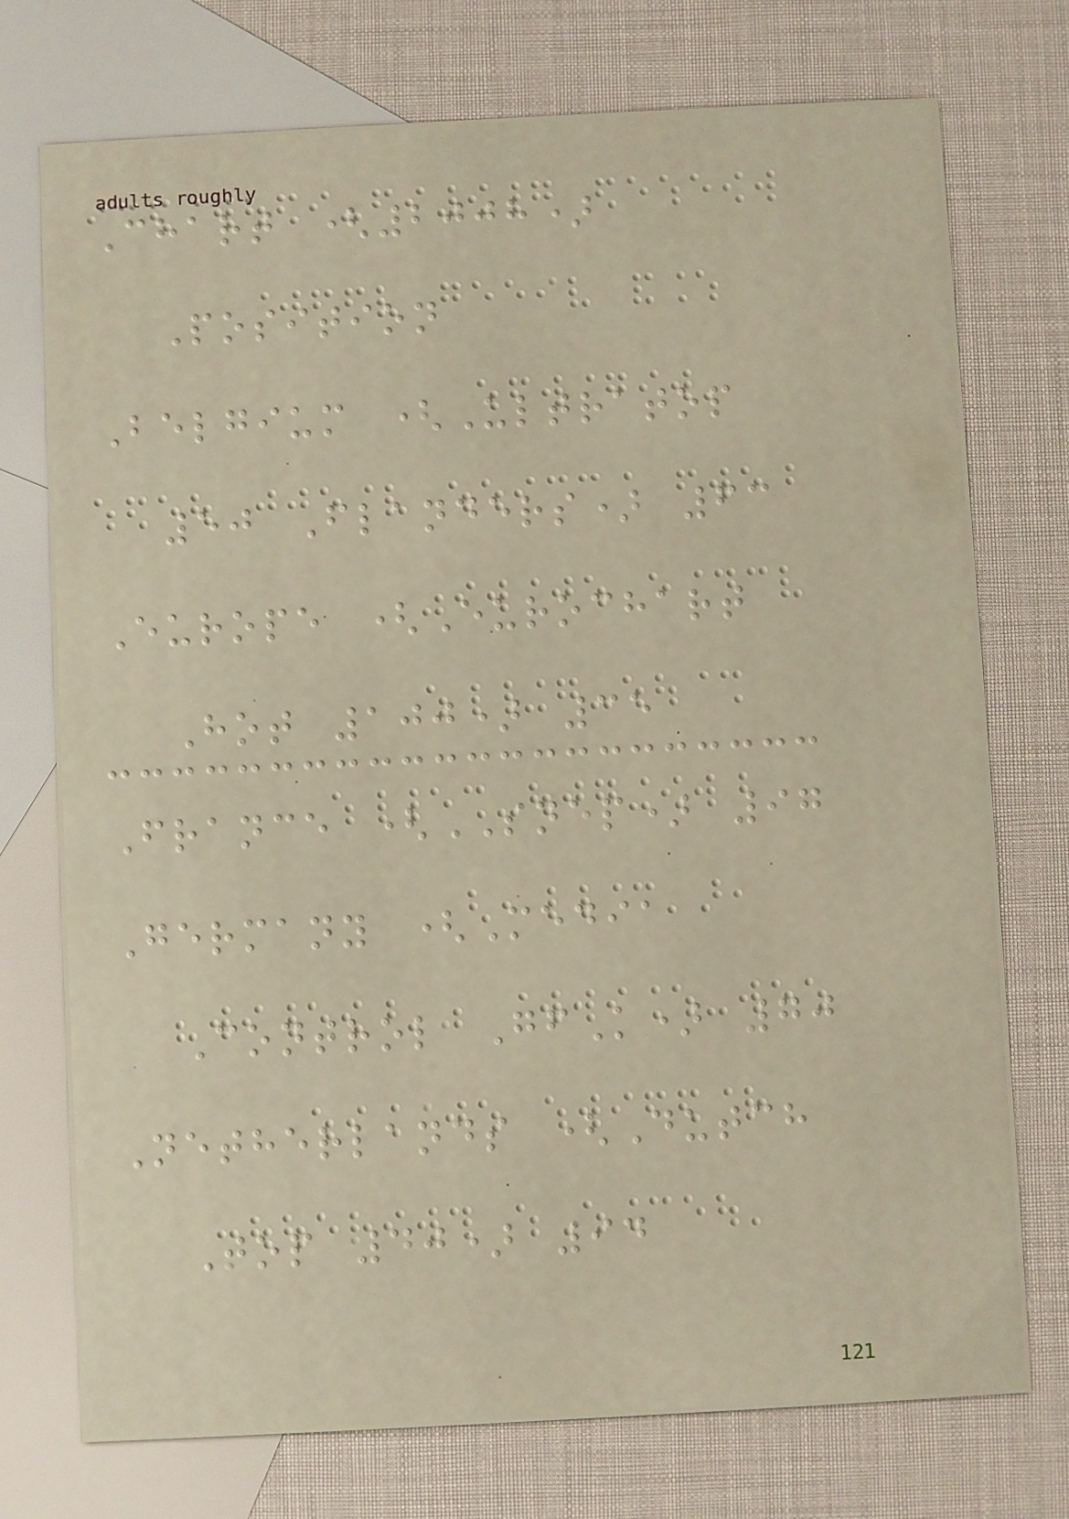Chart (2008)
Position
Belgium (Ultratop
50 Flanders) 63
Europe (Eurochart
Hot 100) 35
France (SNEP) 97
Germany (Media
Control GfK) 70
Netherlands (Dutch
Top 40) 94
